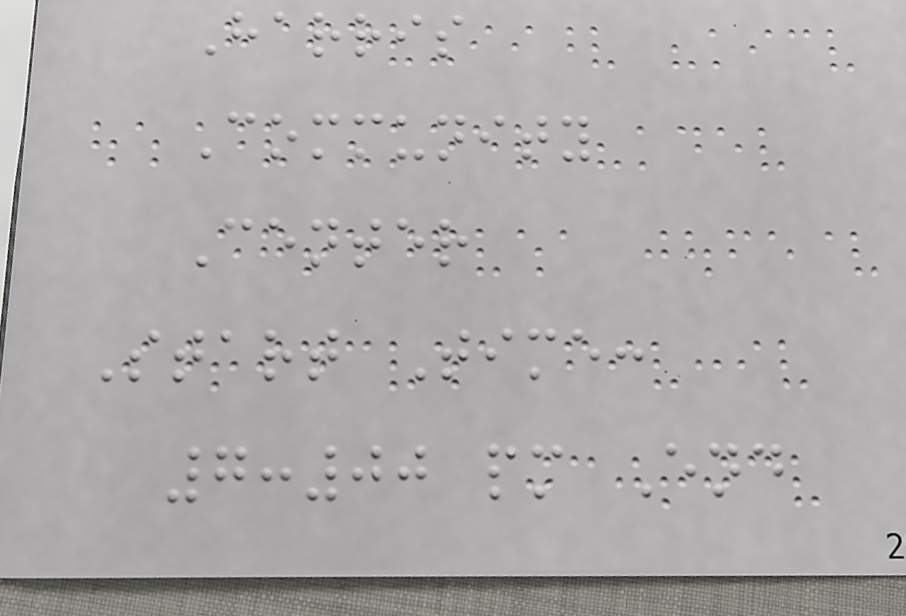Harris
Community
Center
Start Time:
7:00 pm End
